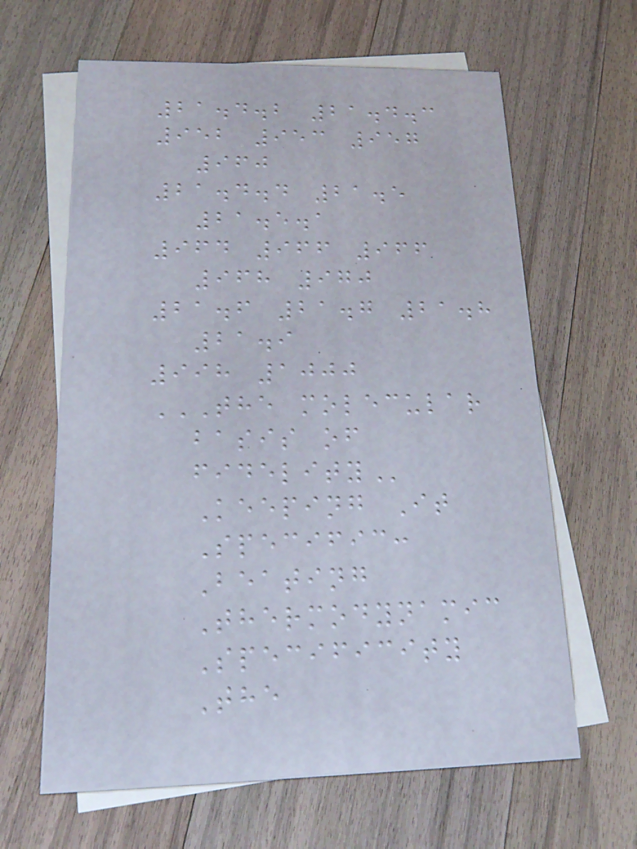21.4.2 21.4.3
952 953 957
960
21.4.4 21.5
21.5.1
964 966 966
968 970
21.6 21.7 21.8
21.9
998 1000
THE MOLECULAR
BASIS OF
FIDELITY
Keeping It
Specific:
Beating
Thermodynamic
Specificity
The
